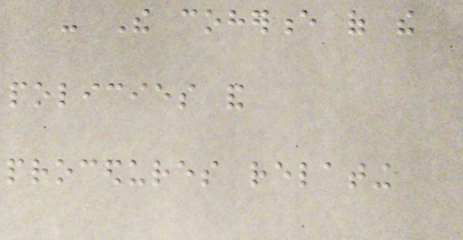- The coherence of the
policies and
procedures relating
